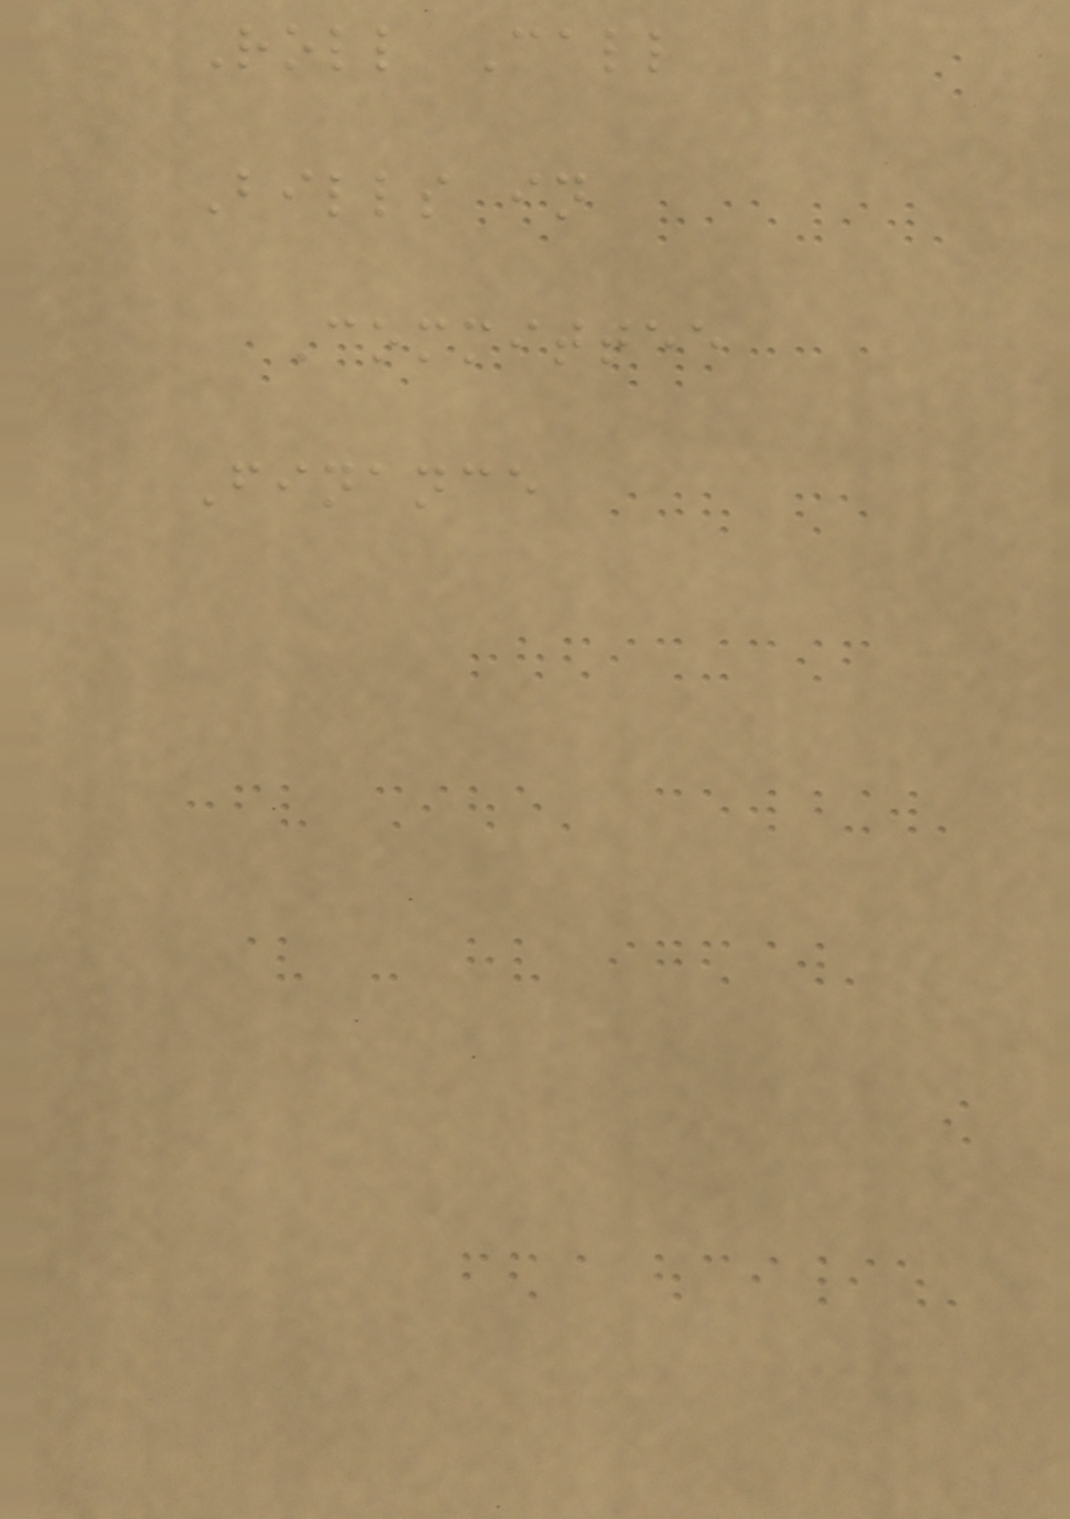Roll Call
Bills in
Committee
Finance
